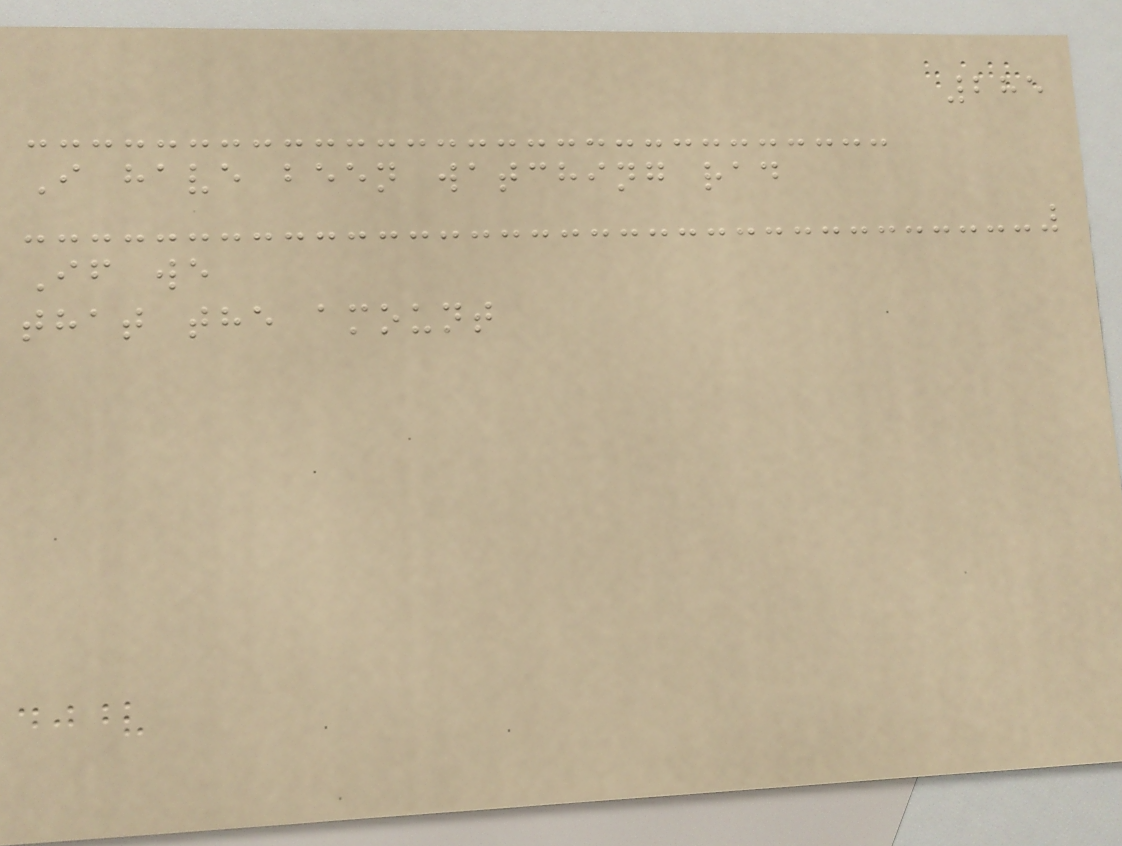285
I have been watching rad
If we
that the amount
